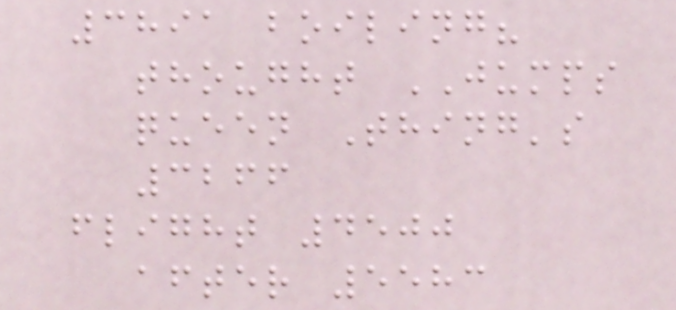3891 boiling?
thought JUMPS
queen Thing's
3266
flight 4500
after 5583
